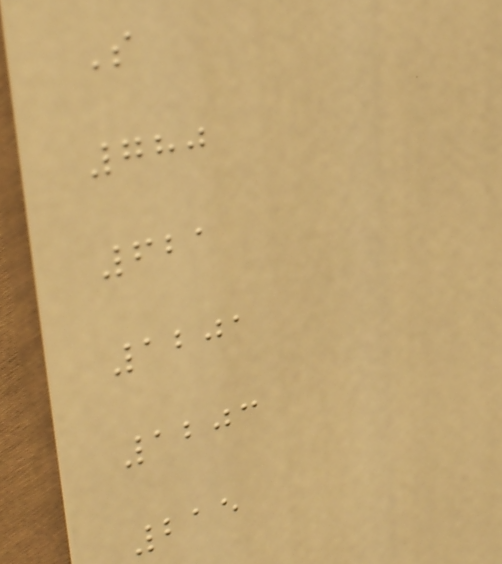S
780
621
1201
1203
215
